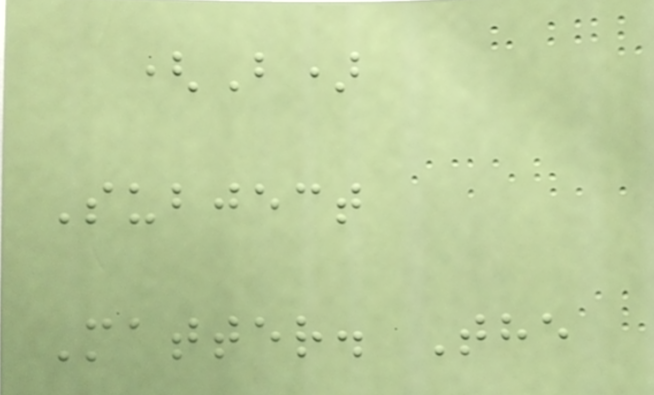(B)
Subject
Matter. The
